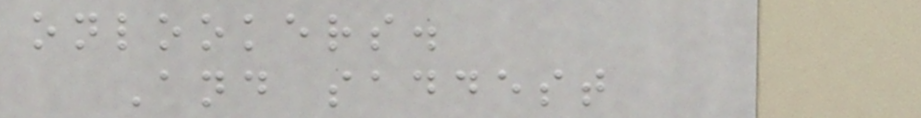onlookers.
And saddest
